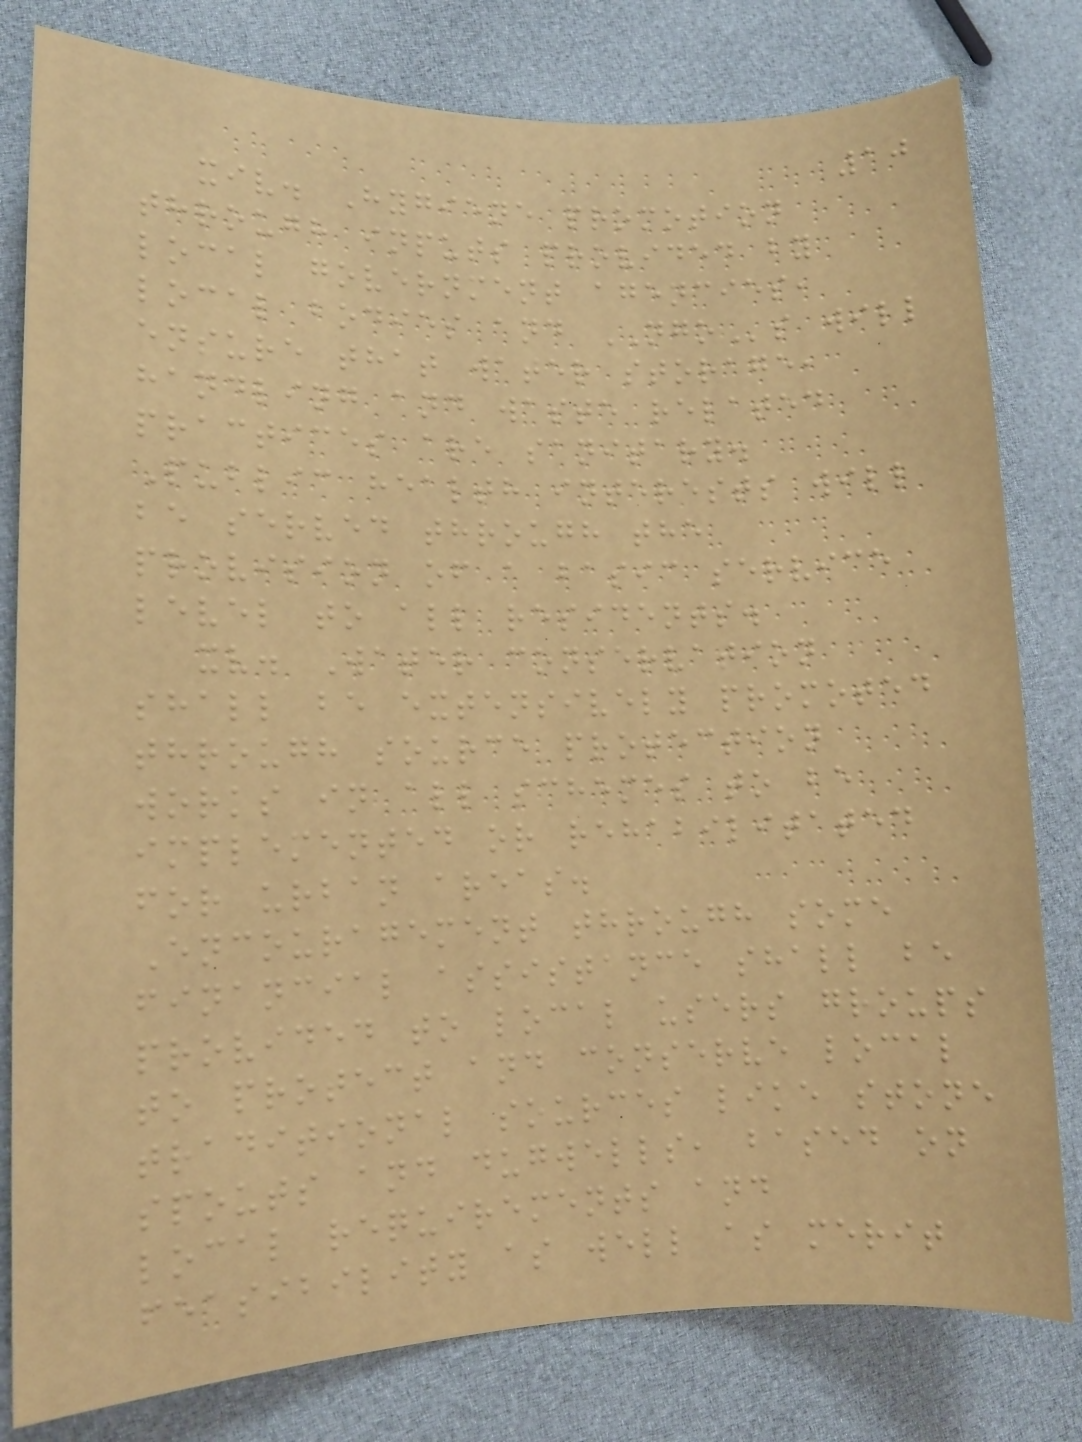10
xiv. Hygiene promotion
through inputs provided by
local government agencies,
local bodies and NGOs will
ensure that water storage,
handling and waste related
practices are sanitary.
Public health interests will
be served through the
provision of a basic service
level to all residents.
xv. Water conservation
shall be extensively promoted
through source protection
works in all schemes to be
implemented or rehabilitated
for urban areas.
Encouragement through some
financial assistance shall be
provided to local users groups
to protect and conserve local
traditional sources like stone
spouts and dugwells, based on
local requirements and
feasibility as well as merit
